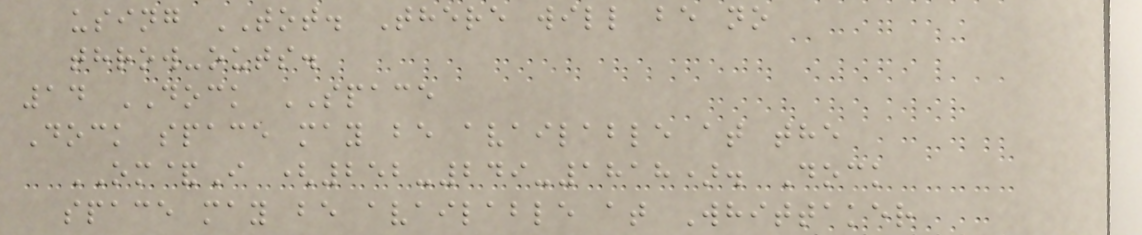using TOT. There will be no
throw-outs.
14 DOCK SPACE
Dock space may be available at the
OM&I (252-249-1818). Dock
space may be available at Whittaker
